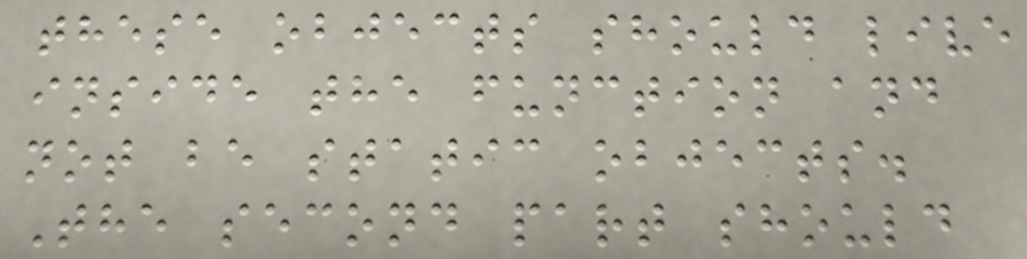these objects should live
inside the function and
not be static objects.
The second part should
